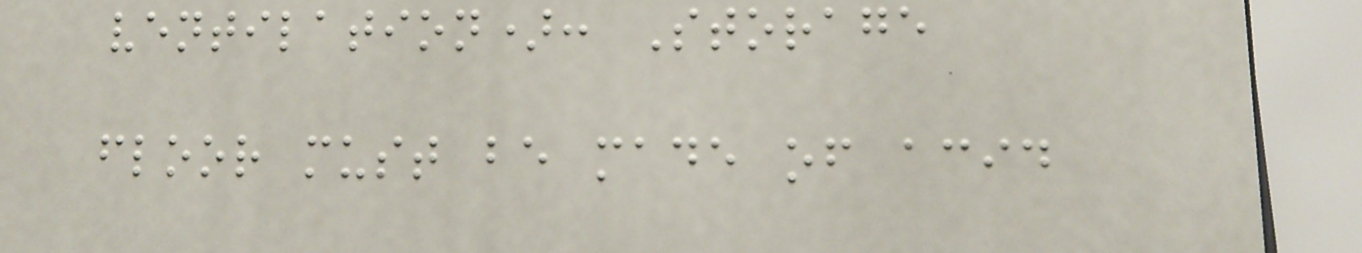ventilation): Storage
floor must be made of acid
